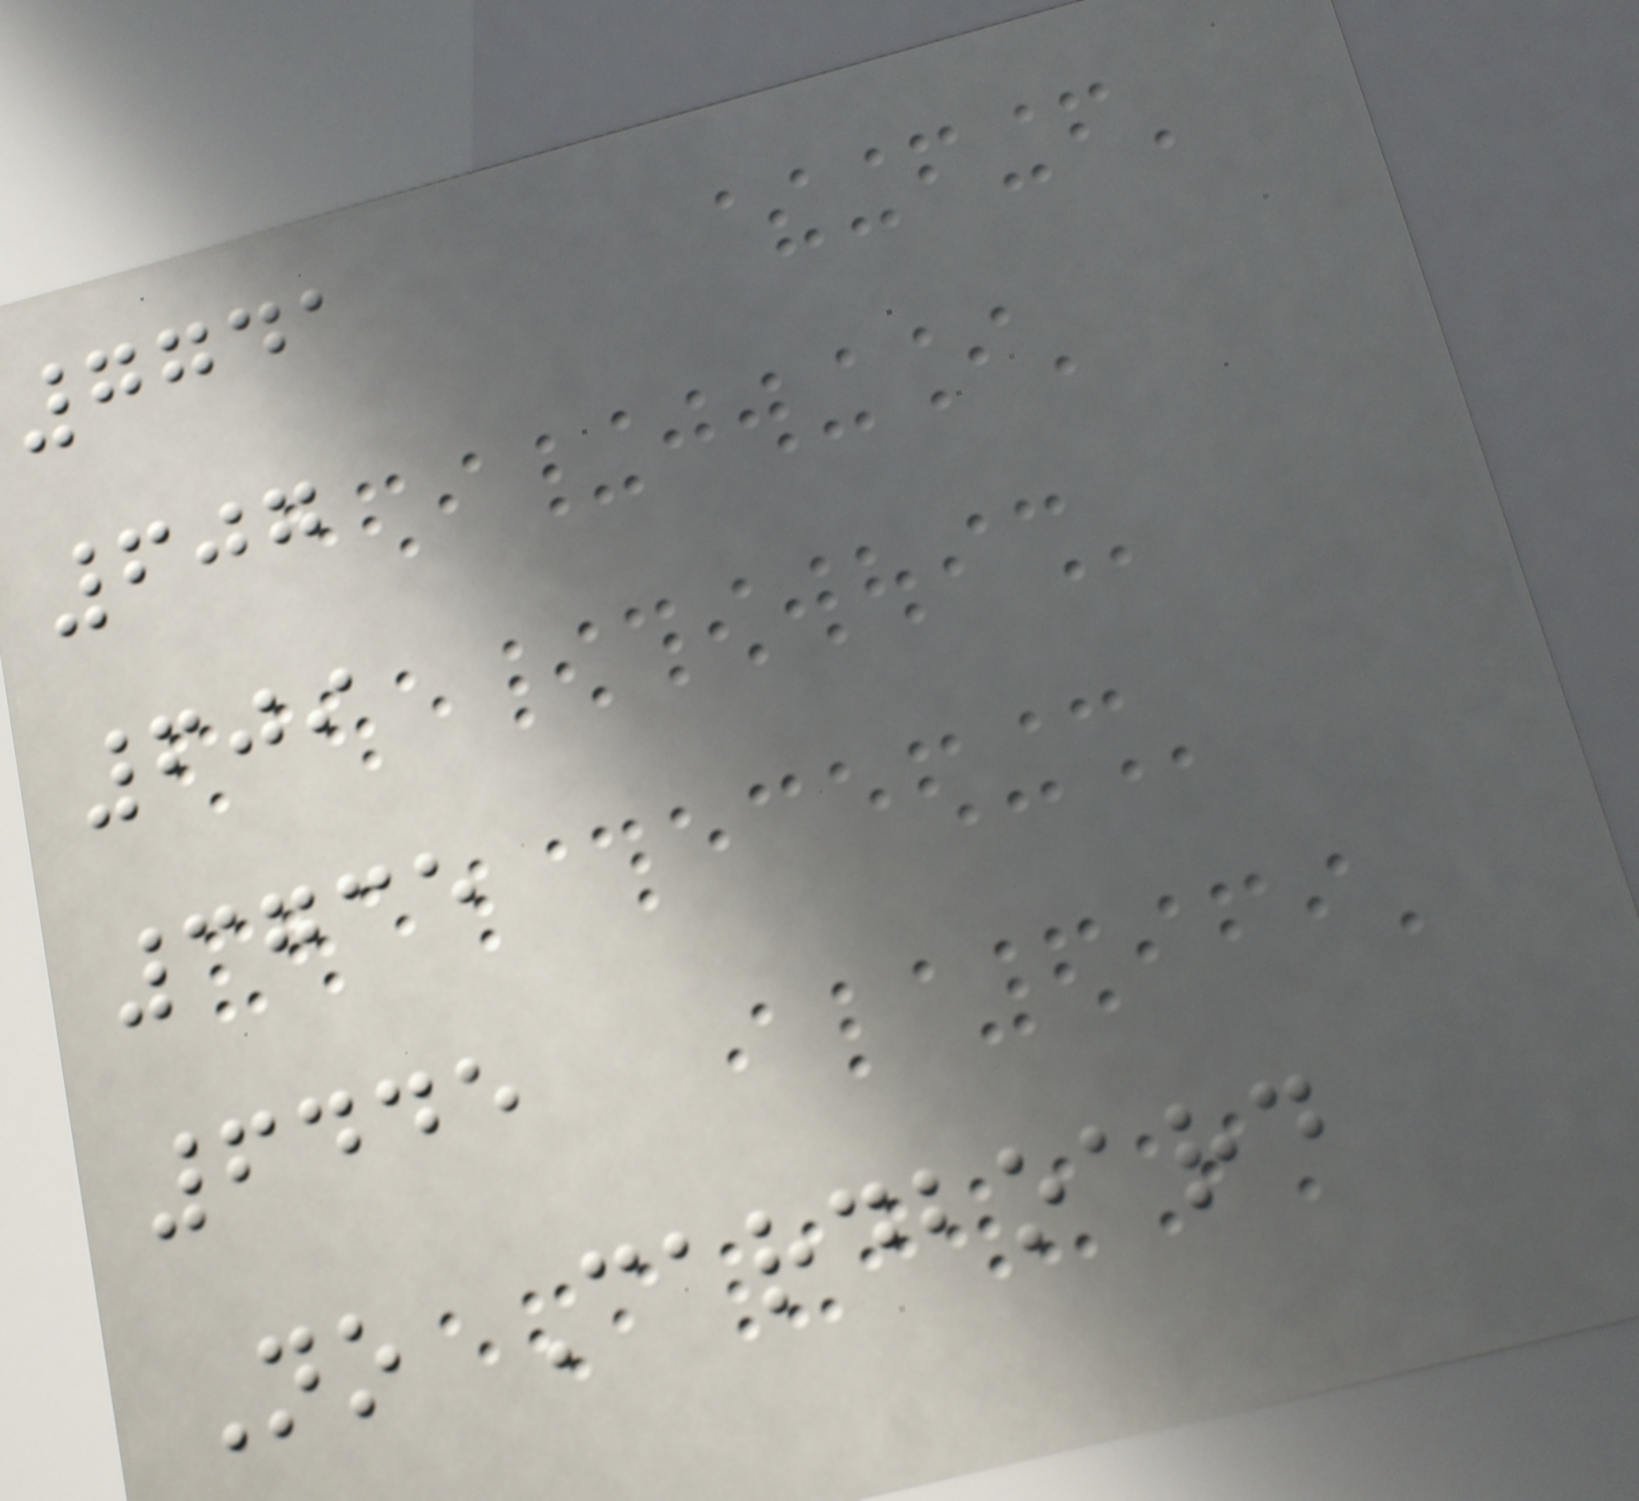7741
607
609
3735
6445
No Cardboard
